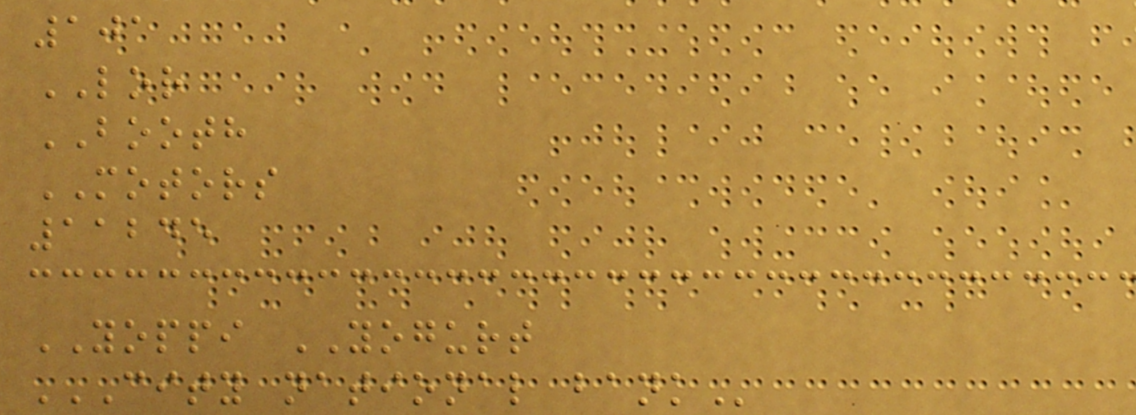101
LOR
BOOTH
MOTORS
11245
YOPPI YOGURT
CITY NATIONAL BANK
